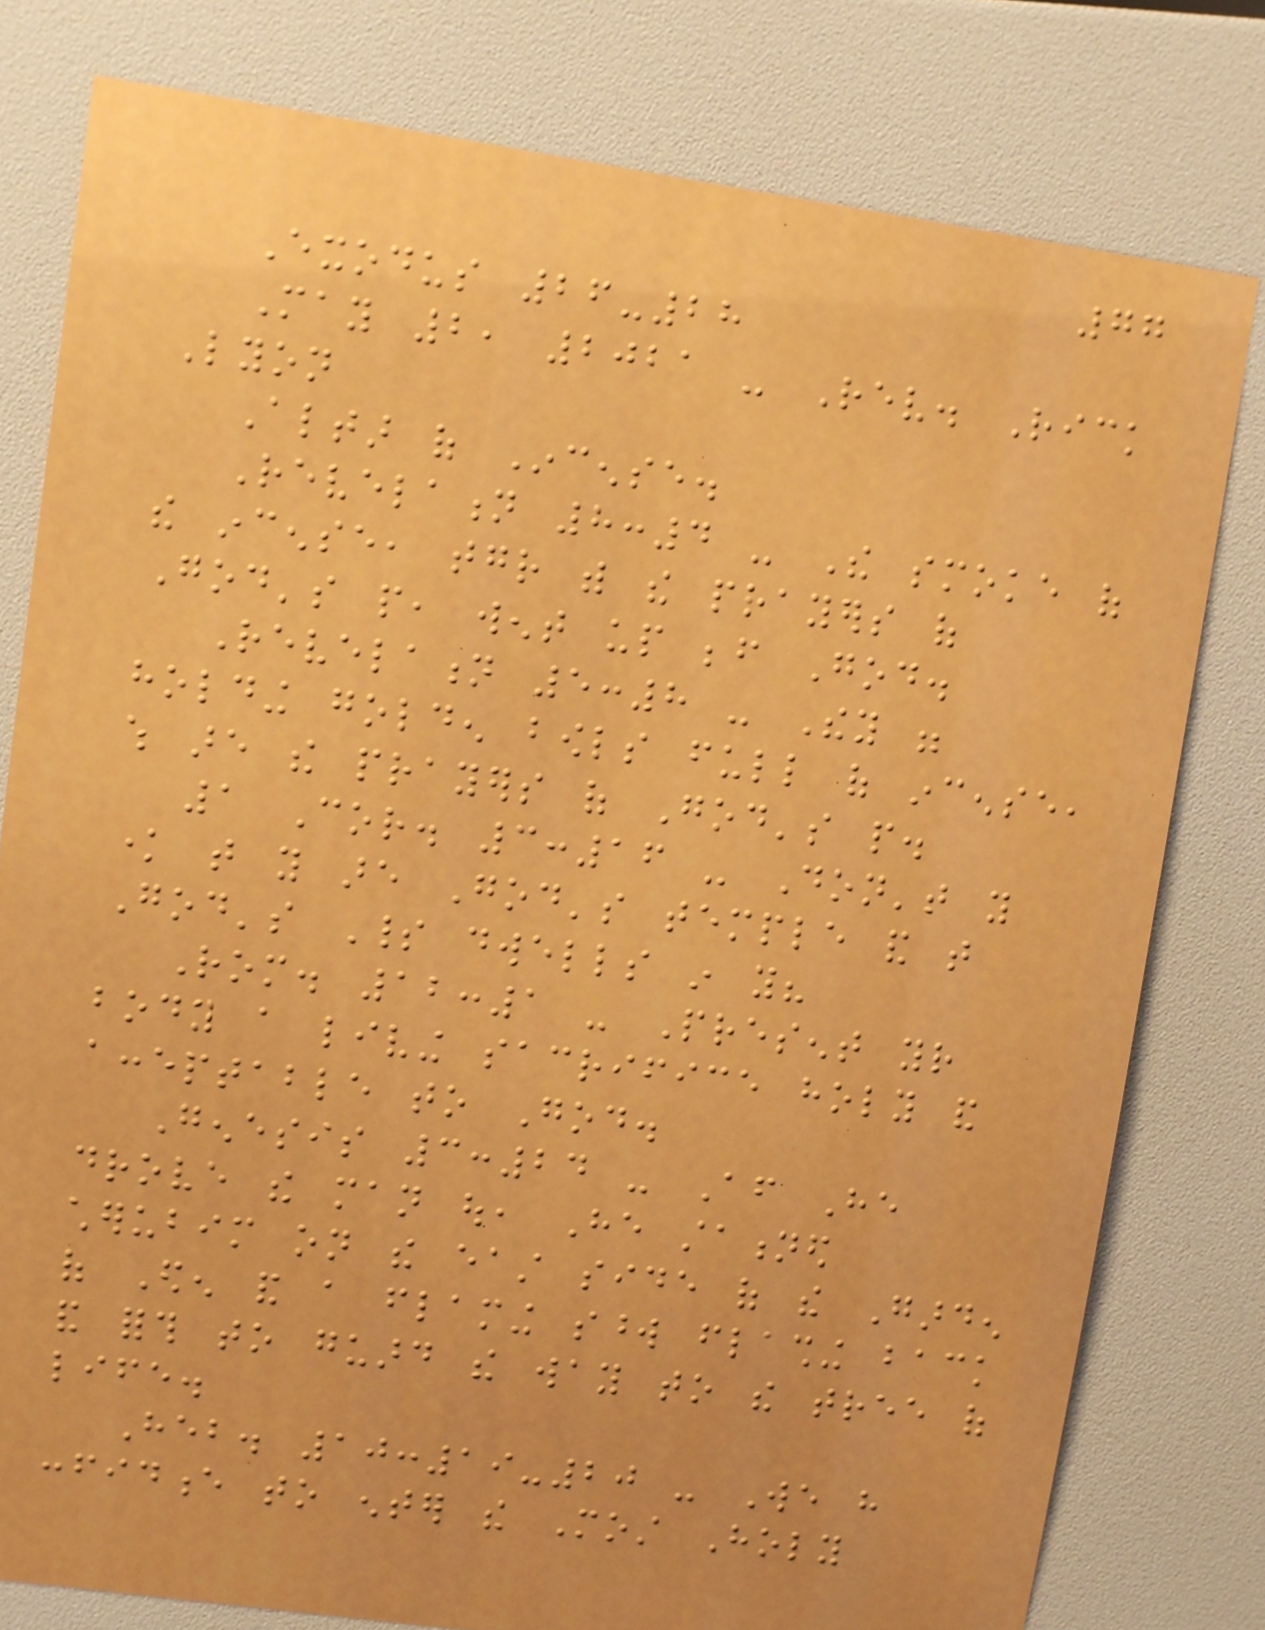77
Exodus 26-28
May 2, 2021 - Rev. Rick
Lyon
Altar of Incense.
Revelation 8:4 - The smoke of
the incense, together with the prayers of
God's people, went up before God.
Revelation 5:8 - They were
holding golden bowls full of incense,
which are the prayers of God's people.
1 Cor. 3:16 - Don't you
know that you are God's temple and that
God's Spirit dwells in you?
Rom. 12:1 - Present your
body a living sacrifice holy and
acceptable to God.
Genesis 3:24 - After He
drove the man out, He stationed
cherubim on the east side of the Garden
of Eden and a flaming sword flashing back
and forth to guard the way to the tree of
life.
Heb. 10:19-20 - We have
confidence to enter the Most Holy
